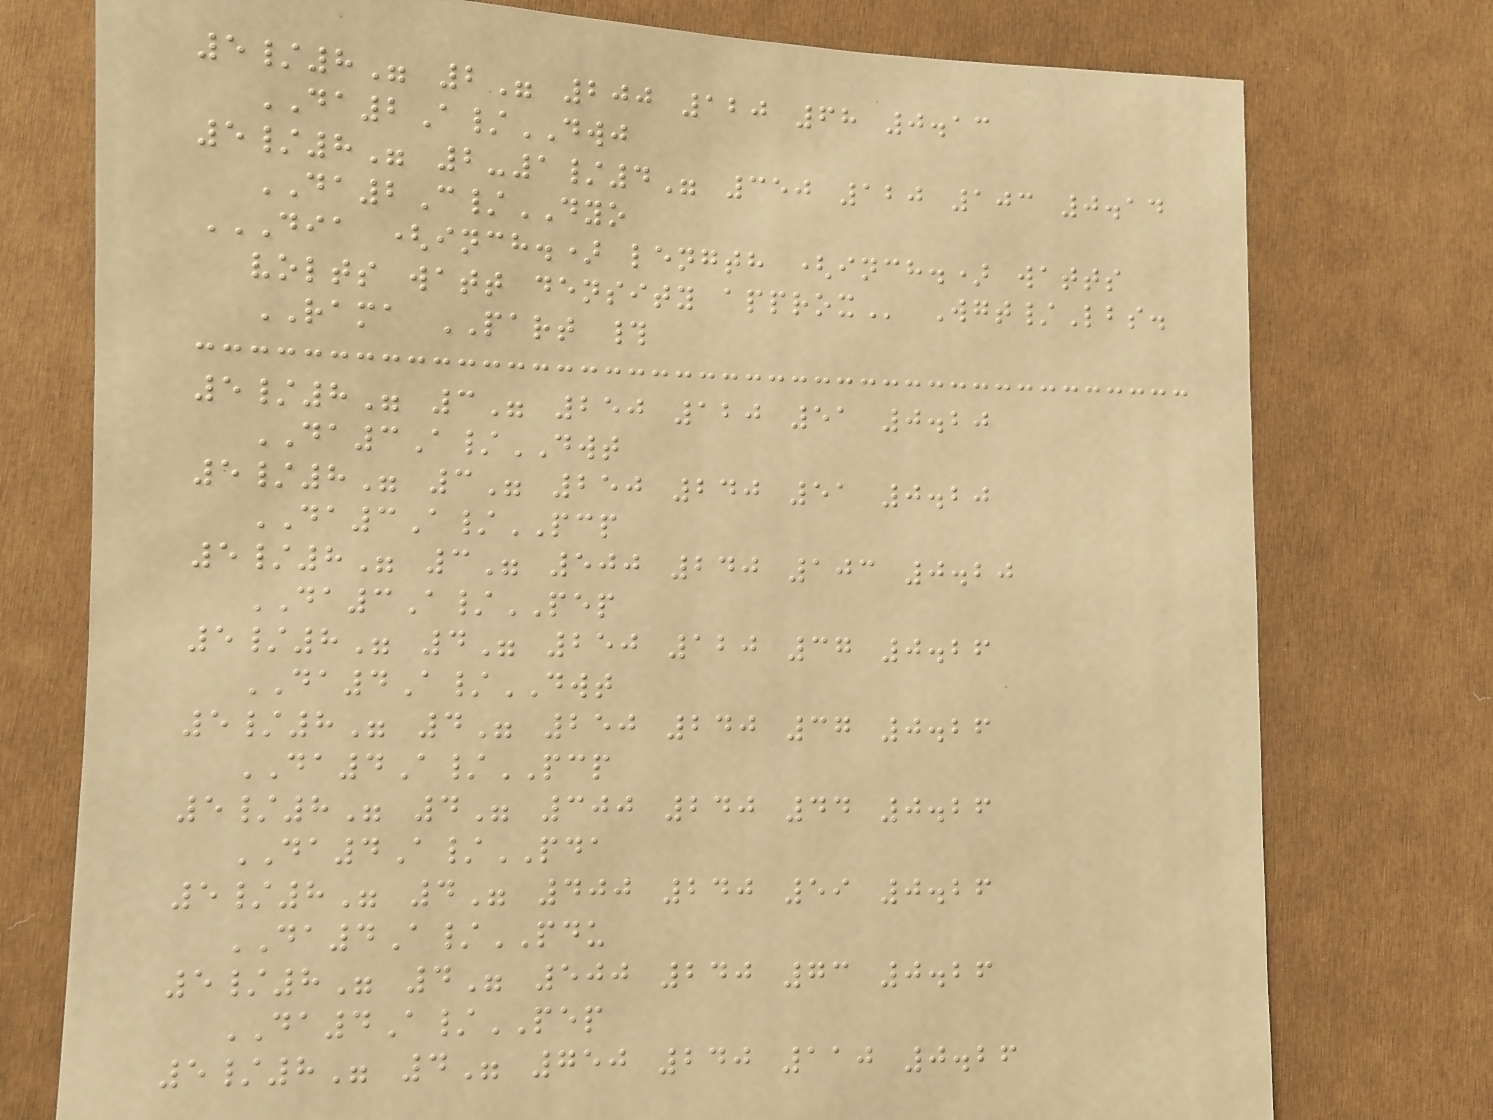5/8" 2" 200 120 68 0.13
DA2A/DWJ
5/8" 2-1/4" 350 120 103 0.14
DA2C/DYO
DIA (INCH.) LENGTH (INCH.) WATTS
VOLTS WATT DENSITY APPROX Wgt/Lbs.
RAMA PART #
5/8" 3" 250 120 51 0.20
DA3A/DWT
5/8" 3" 250 240 51 0.20
DA3A/PCP
5/8" 3" 500 240 103 0.20
DA3A/PEP
5/8" 4" 250 120 37 0.26
DA4A/DWT
5/8" 4" 250 240 37 0.26
DA4A/PCP
5/8" 4" 300 240 44 0.26
DA4A/PDA
5/8" 4" 400 240 59 0.26
DA4A/PDU
5/8" 4" 500 240 73 0.26
DA4A/PEP
5/8" 4" 750 240 110 0.26
